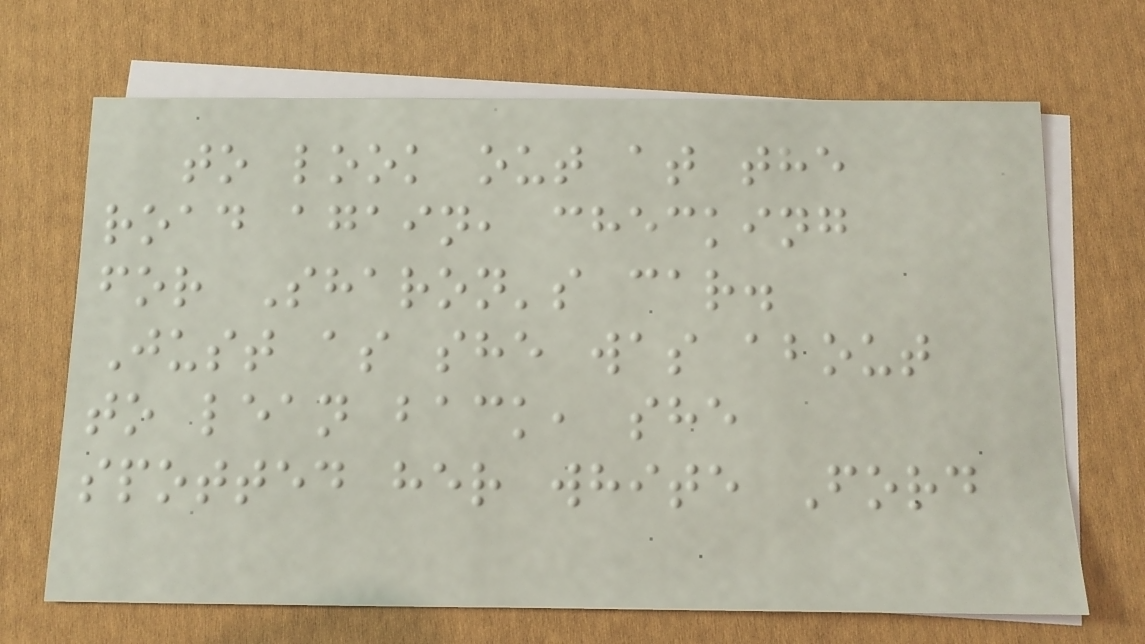to look out at the
road again, checking
for Sharon's car.
Just as she was about
to lean back, she
spotted her white Ford
